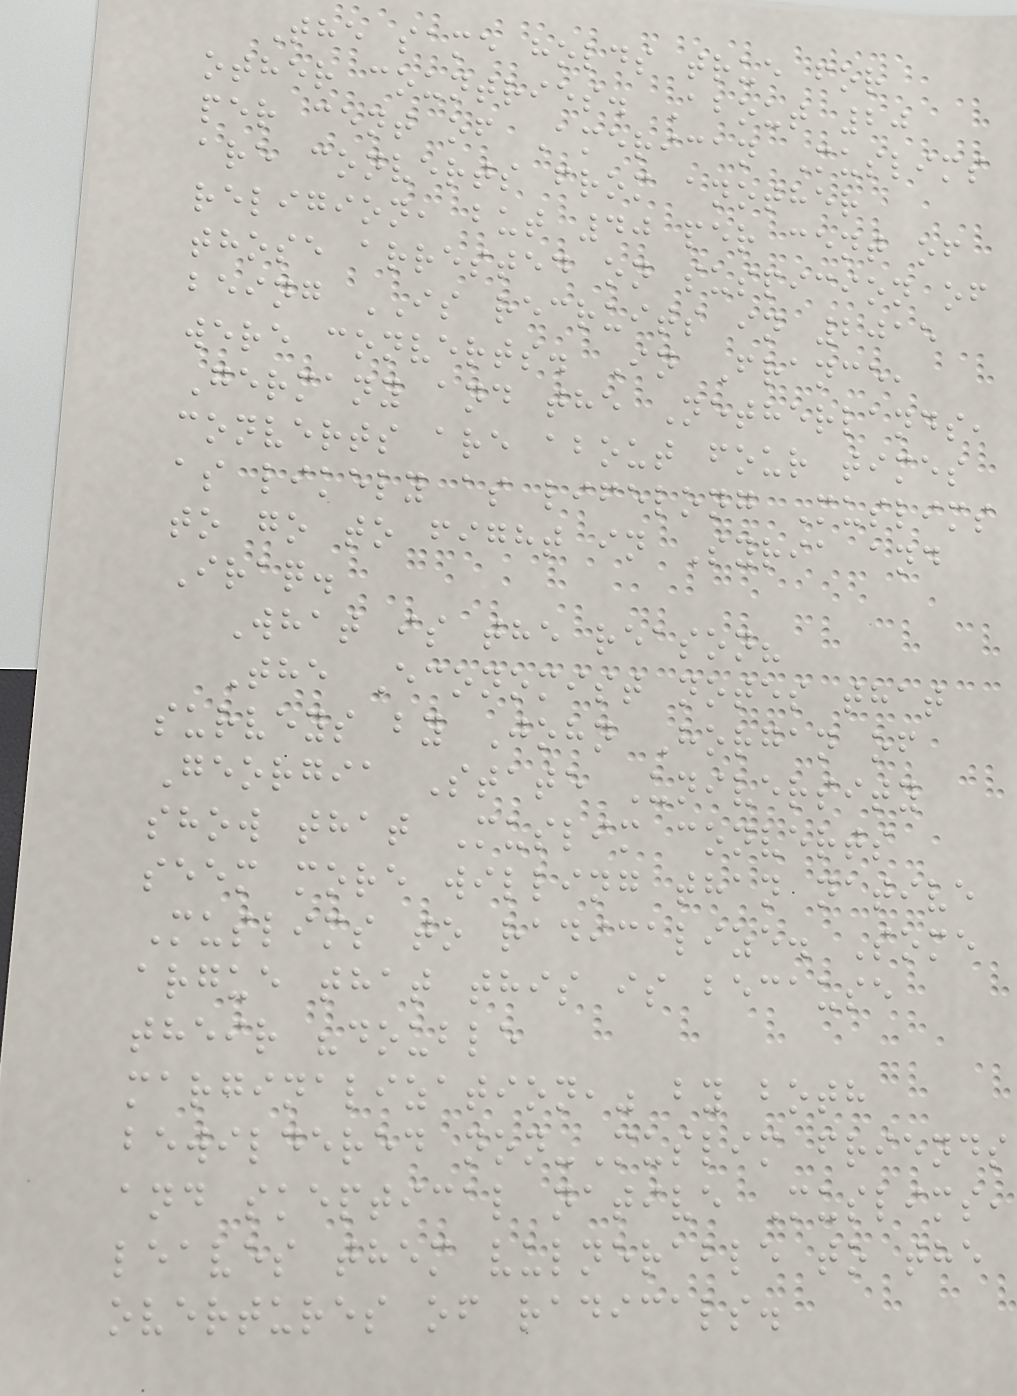The same holds true for
other countries. About 20
per cent of American Muslims
are converts from another
religion, but 40 per cent of
those arrested on suspicion of
being IS recruits in 2015
were converts. In France,
Germany and the Netherlands,
converts are about four times
as likely as lifelong Muslims
to go to fight in Syria and
Iraq.
What is the reason?
The Economist notes that
surveys by John Horgan of
Georgia State University
show that Muslim converts
seem more willing than native
Muslims to radicalize. Some
argue that this is because
their "double
marginalization," by both
bewildered non-Muslim friends
and skeptical native Muslims,
leaves them vulnerable to the
overtures of radicals.
